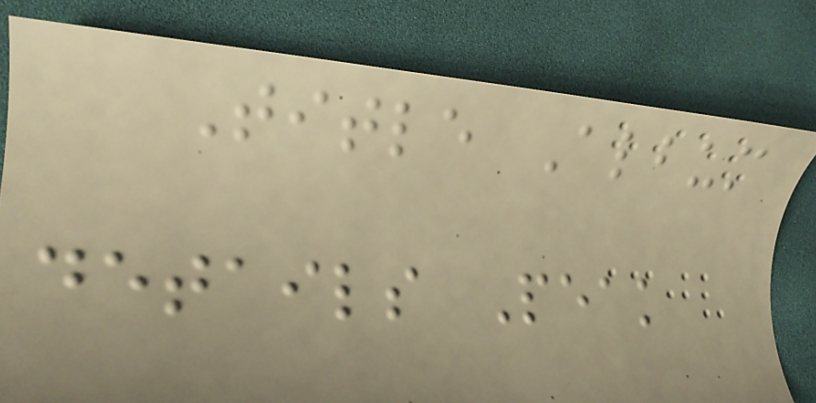Title Album
details Peak
